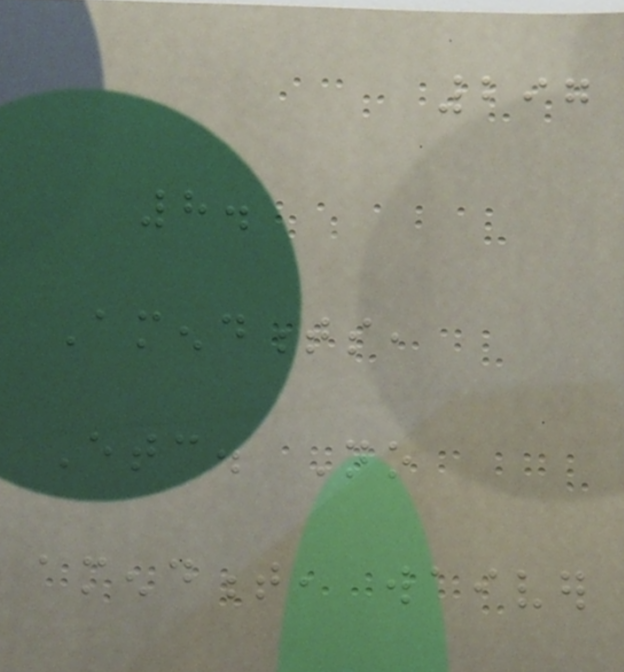297
8.
Amendments,
Etc. No
amendment, waiver
